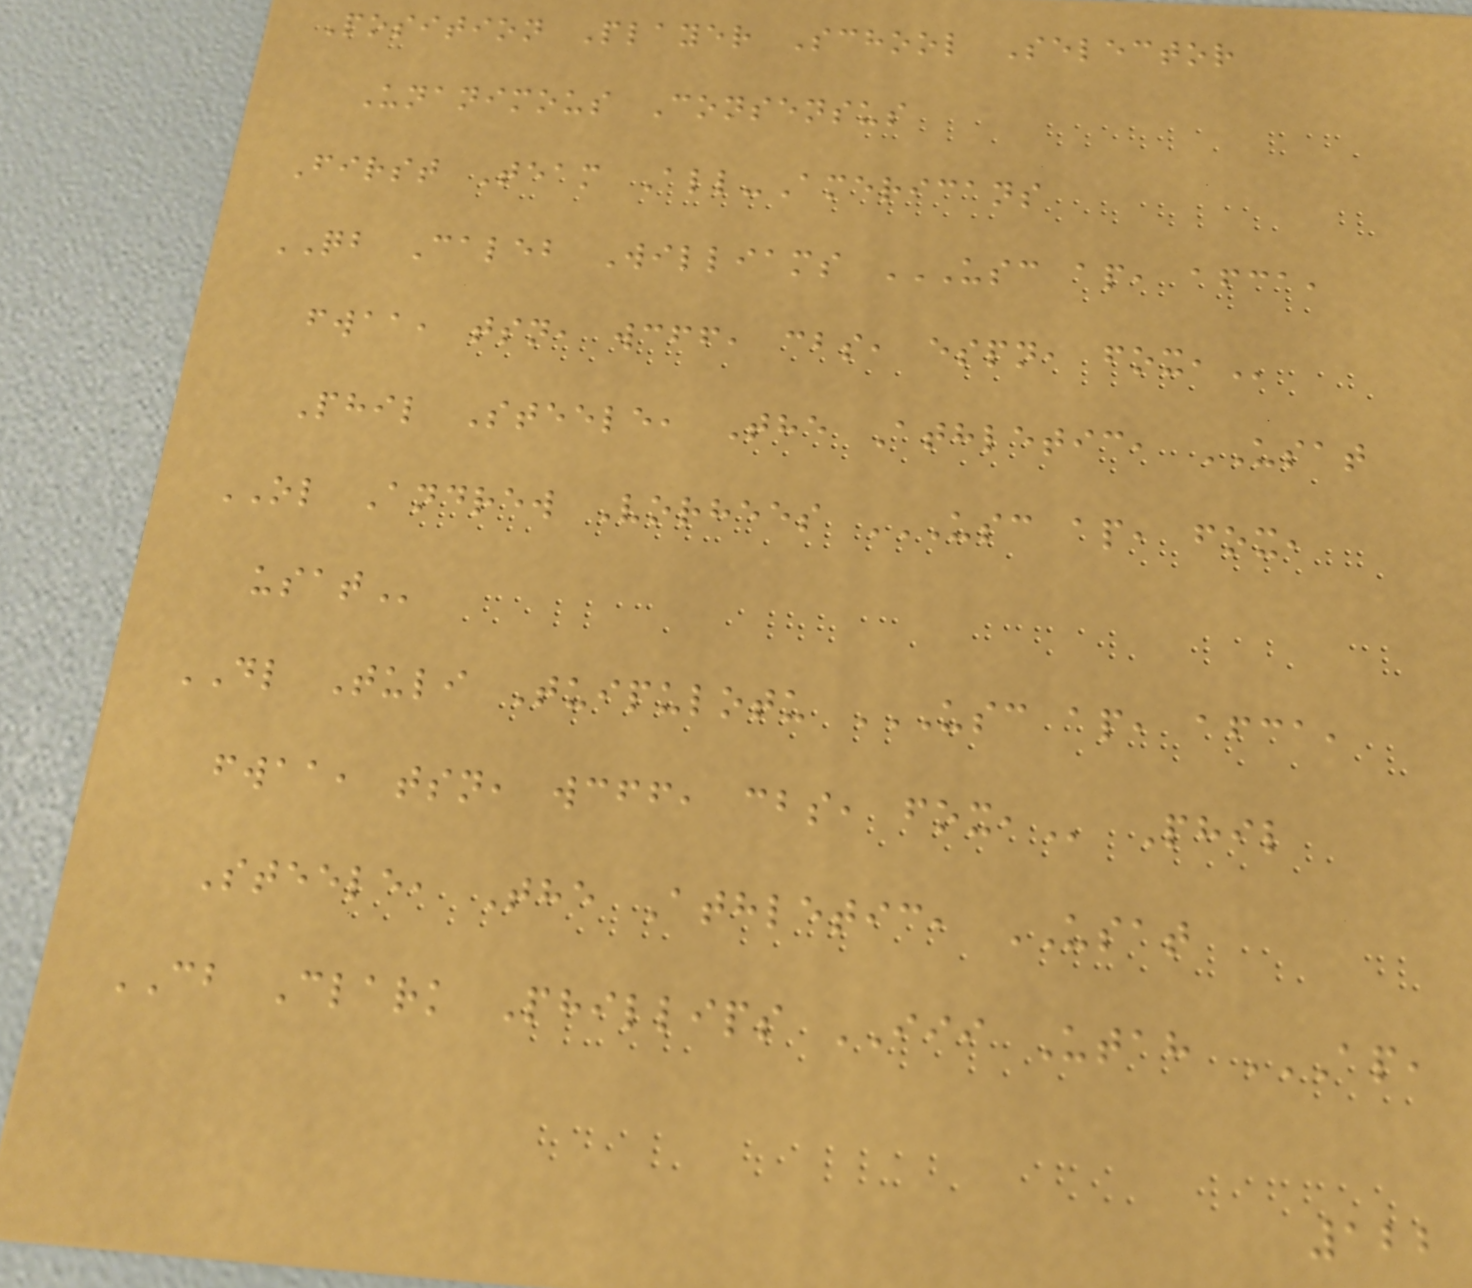Position Player School Selector
Unanimous Consensus
First Team All-Americans
QB Caleb Williams USC AP, AFCA,
FWAA, TSN, WCFF, CBS, ESPN, FOX,
Phil Steele, The Athletic, USAT
OL Andrew Vorhees USC AP, FOX,
USAT
DL Tuli Tuipulotu USC AP, AFCA,
FWAA, TSN, WCFF, CBS, FOX, Phil
Steele, The Athletic, USAT
CB Clark Phillips III Utah AP,
122
